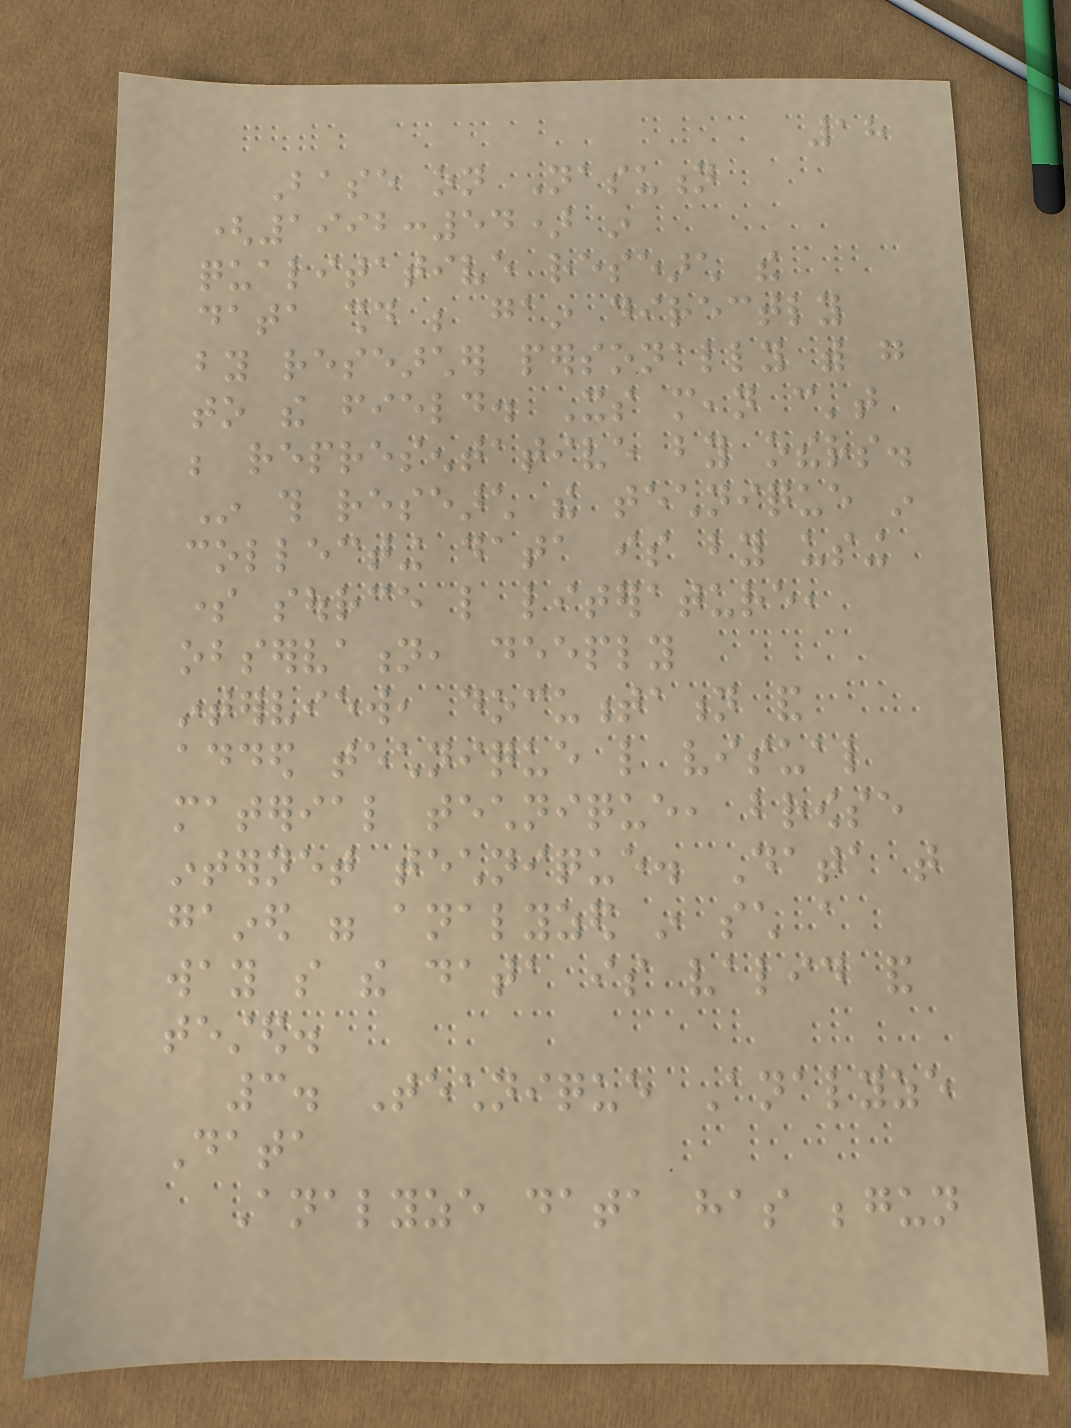18
Base on Nasution
(1992:54) in
qualitative research the
data should be gain directly
by researcher personally with go
to the field. Its mean can't
be representative by others.
In this research the technique in
collecting data is by using
some source like literature,
observation, deeply
interview, documentation and
added technique like visual
material technique, browse
internet technique. Data that
gained were analyzed in such a
way so the data is valid and
tested.
3. Technique Analyze
Data
Analyze data has begun
